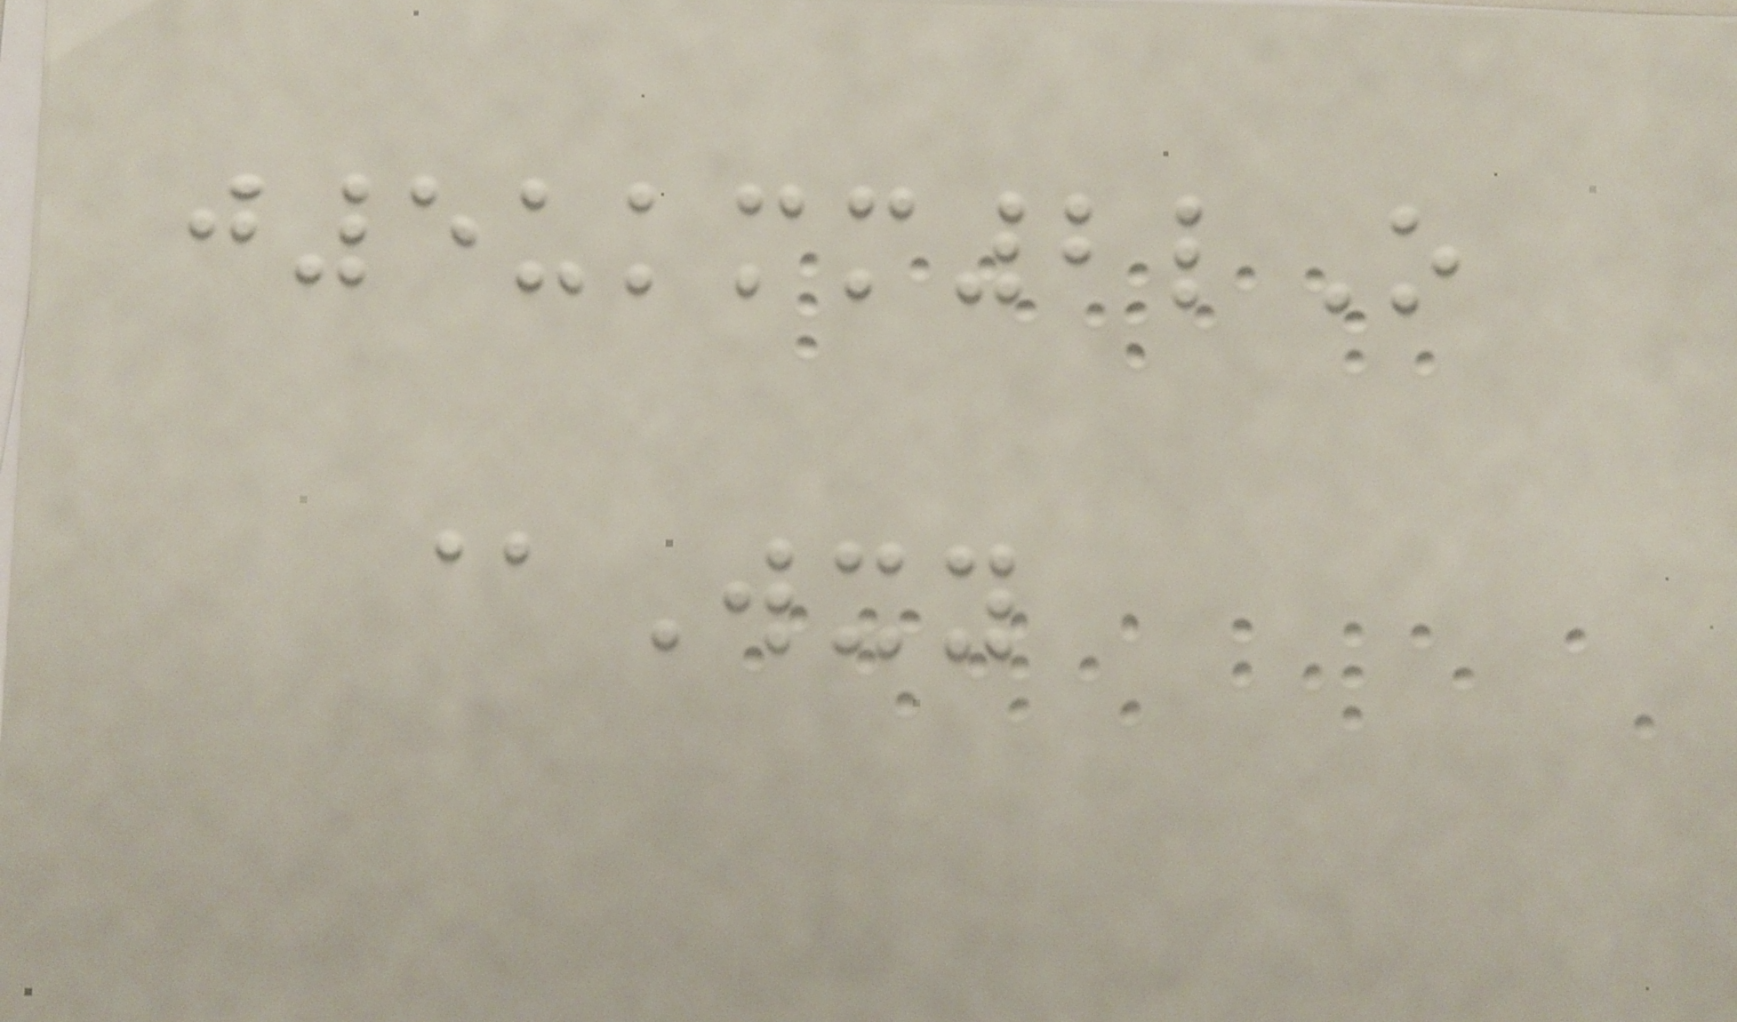j5ukmm2lO
@Wxy
